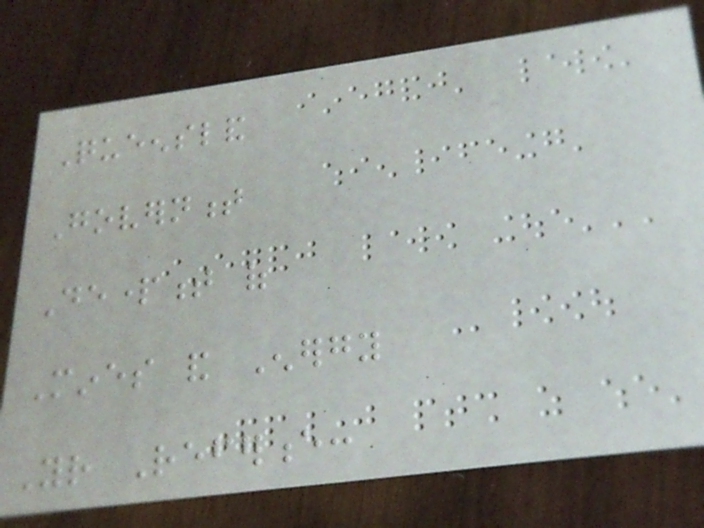Queensland
Government
Department of
Mines and Energy
Your Reference:
